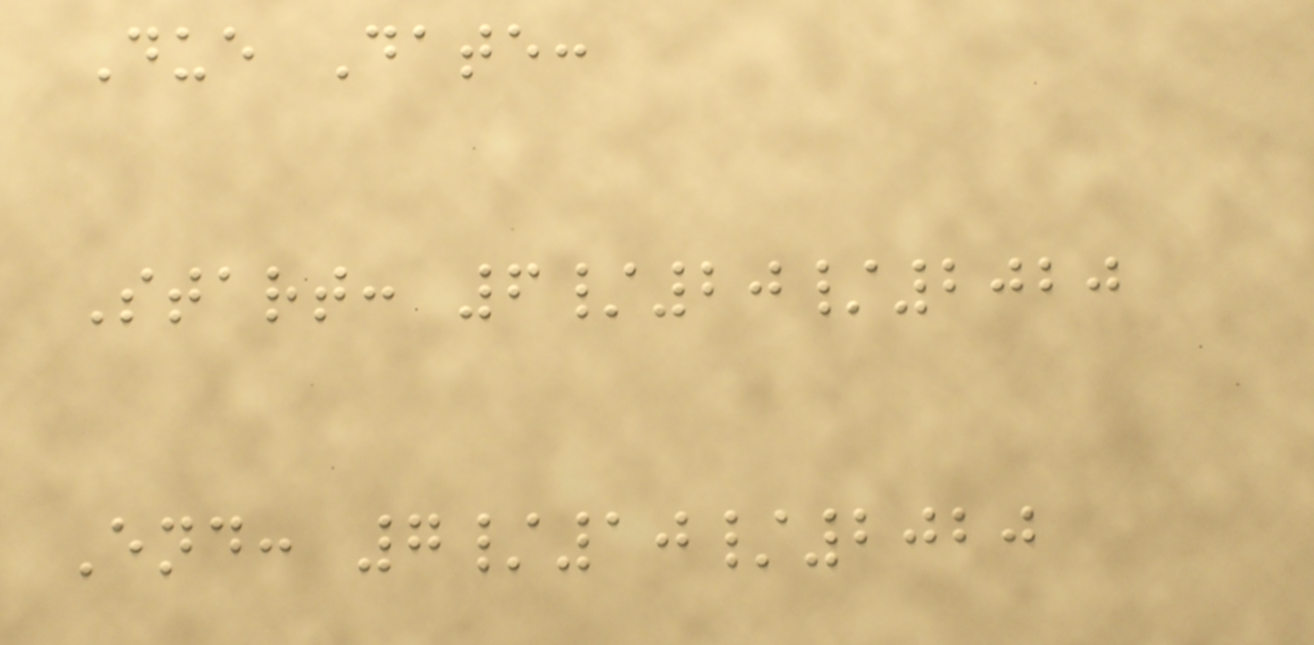Due Date:
Start: 6/20/2020
End: 7/10/2020
